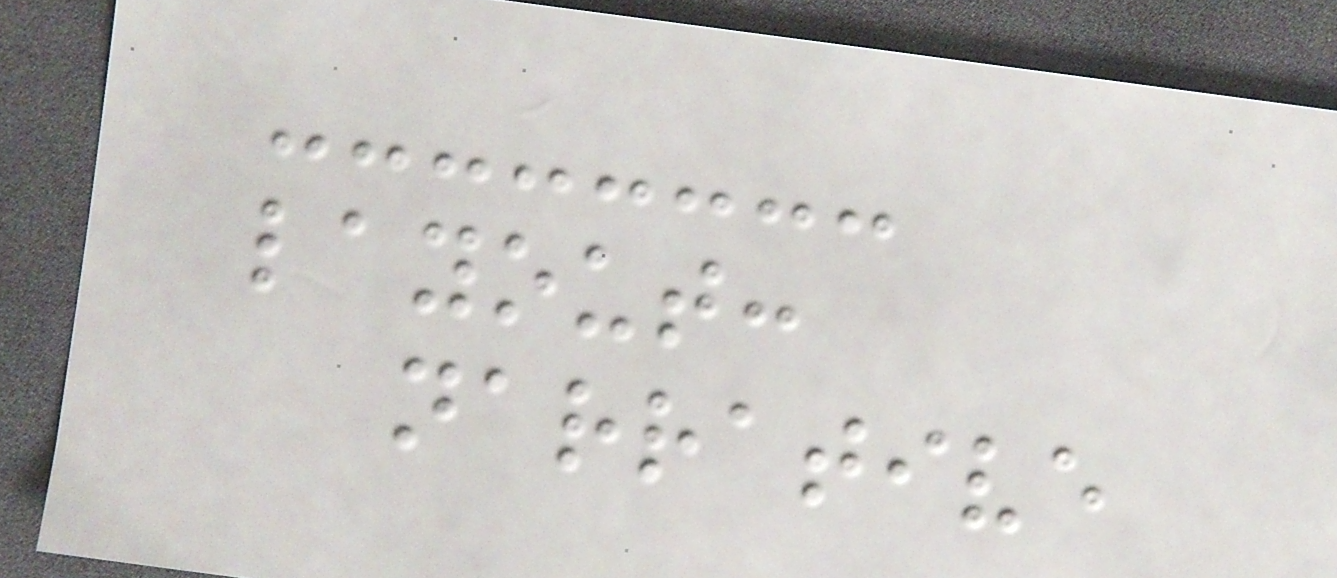layout:
narrative
